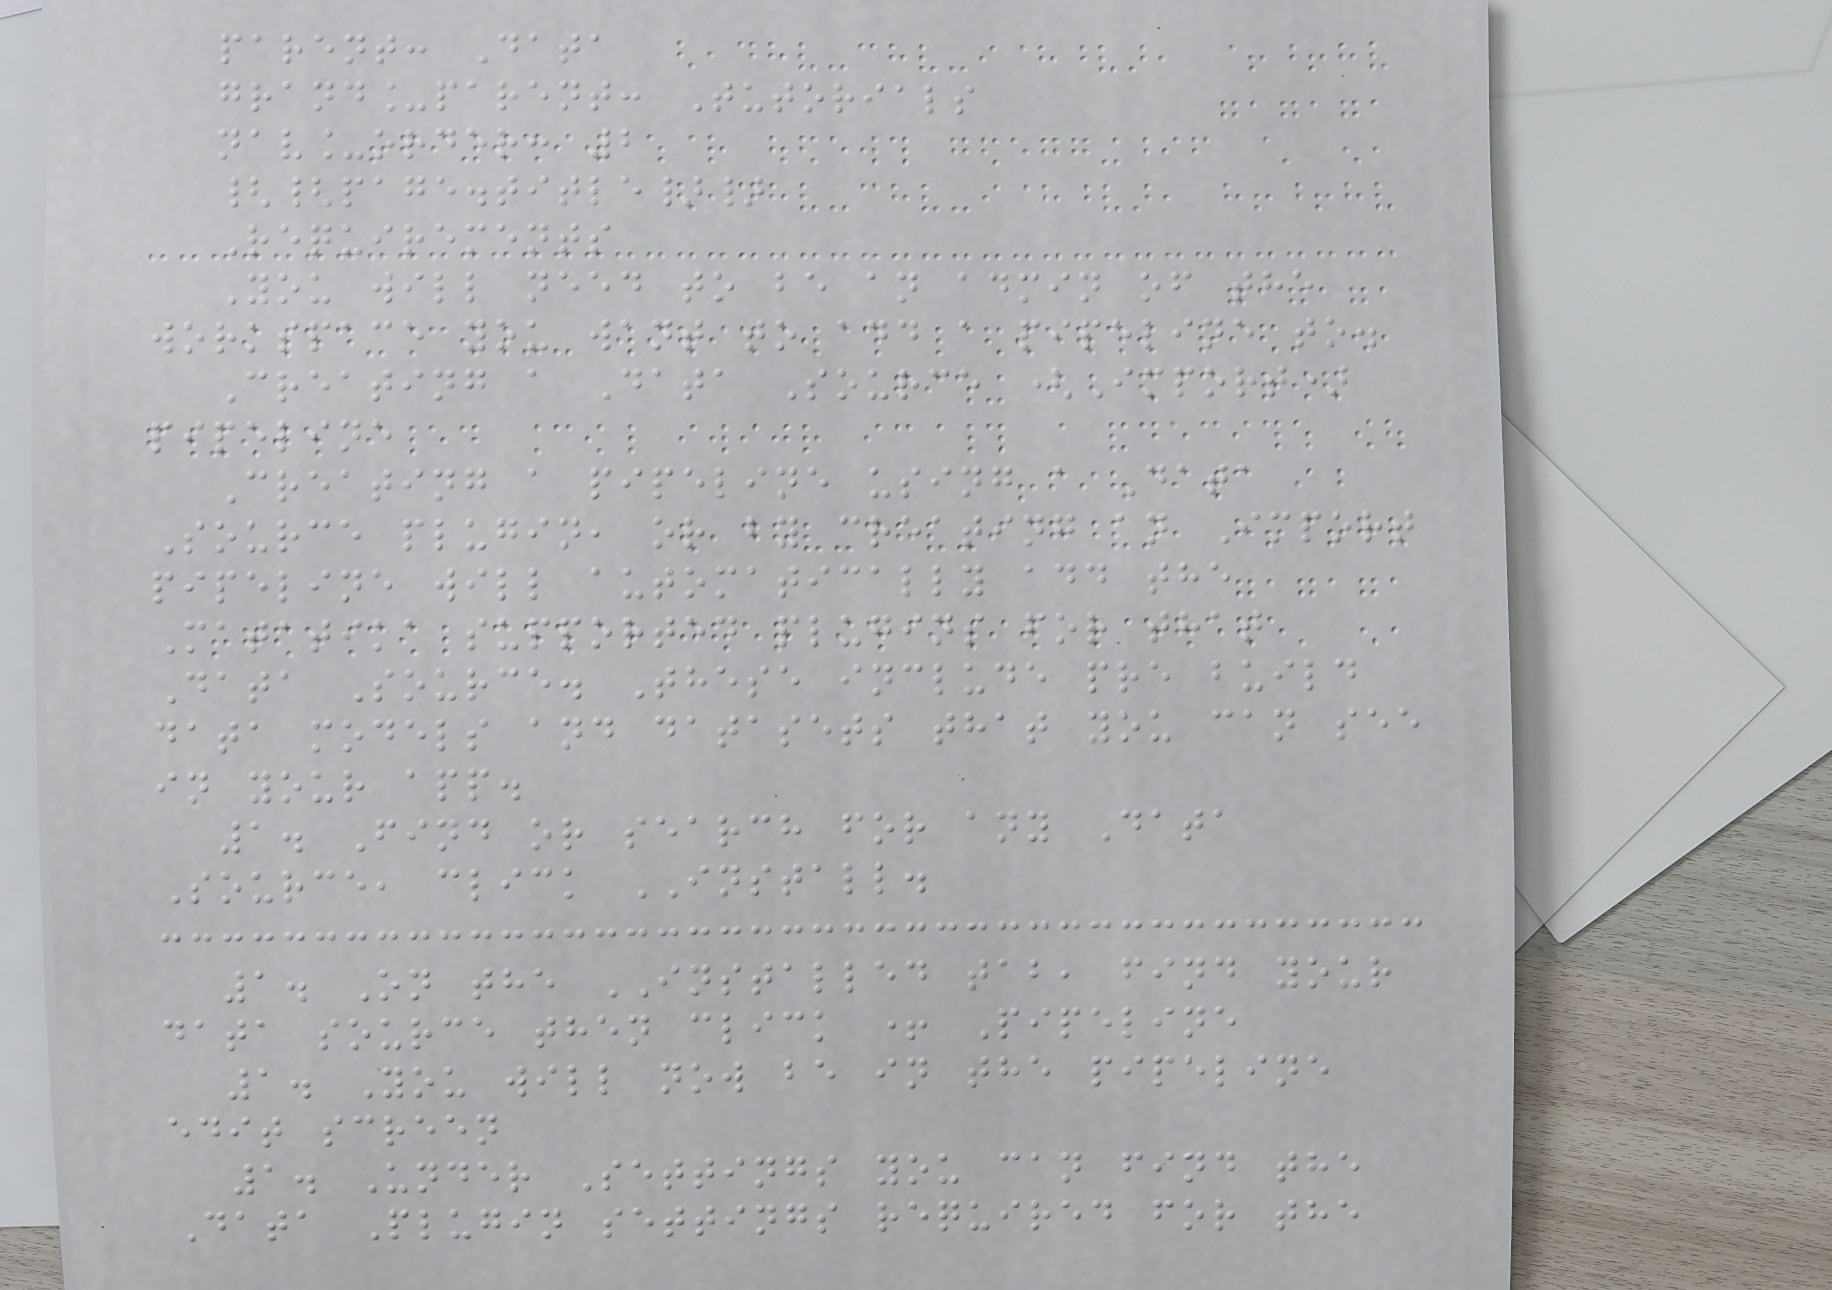parent: Data
grand_parent: Tutorials
nav_order: 2
{{page.title}}
Requirements
You will need to be an admin of the
workspace you want to add a pipeline to.
Creating a Data Source (Import)
pipeline
Creating a pipeline using a Data
Source plugin, or by creating an Import
pipeline will automatically add the
Matatika supported plugins for that
Data Source. These include pre build
data models and datasets that you can see
in your app.
1. Find or search for any Data
Source, click INSTALL.
1. On the INSTALLED tab, find your
data source then click + Pipeline
1. You will now be in the pipeline
edit screen
1. Under Settings you can find the
Data Plugin settings required for the
